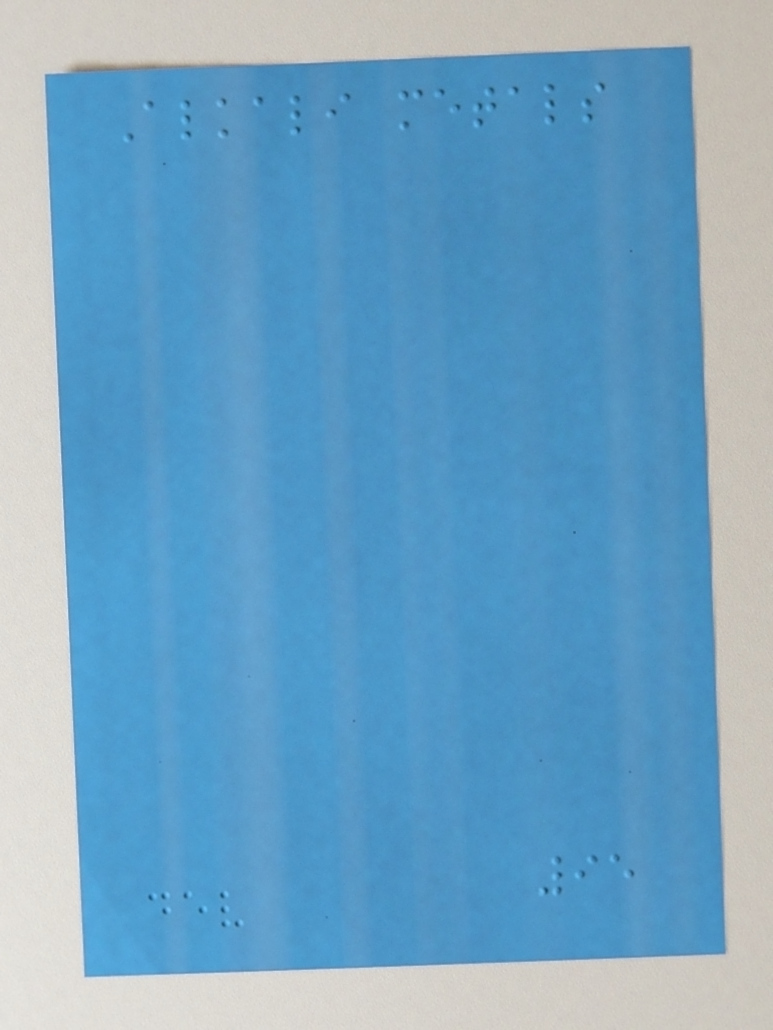Alkali metals
95
